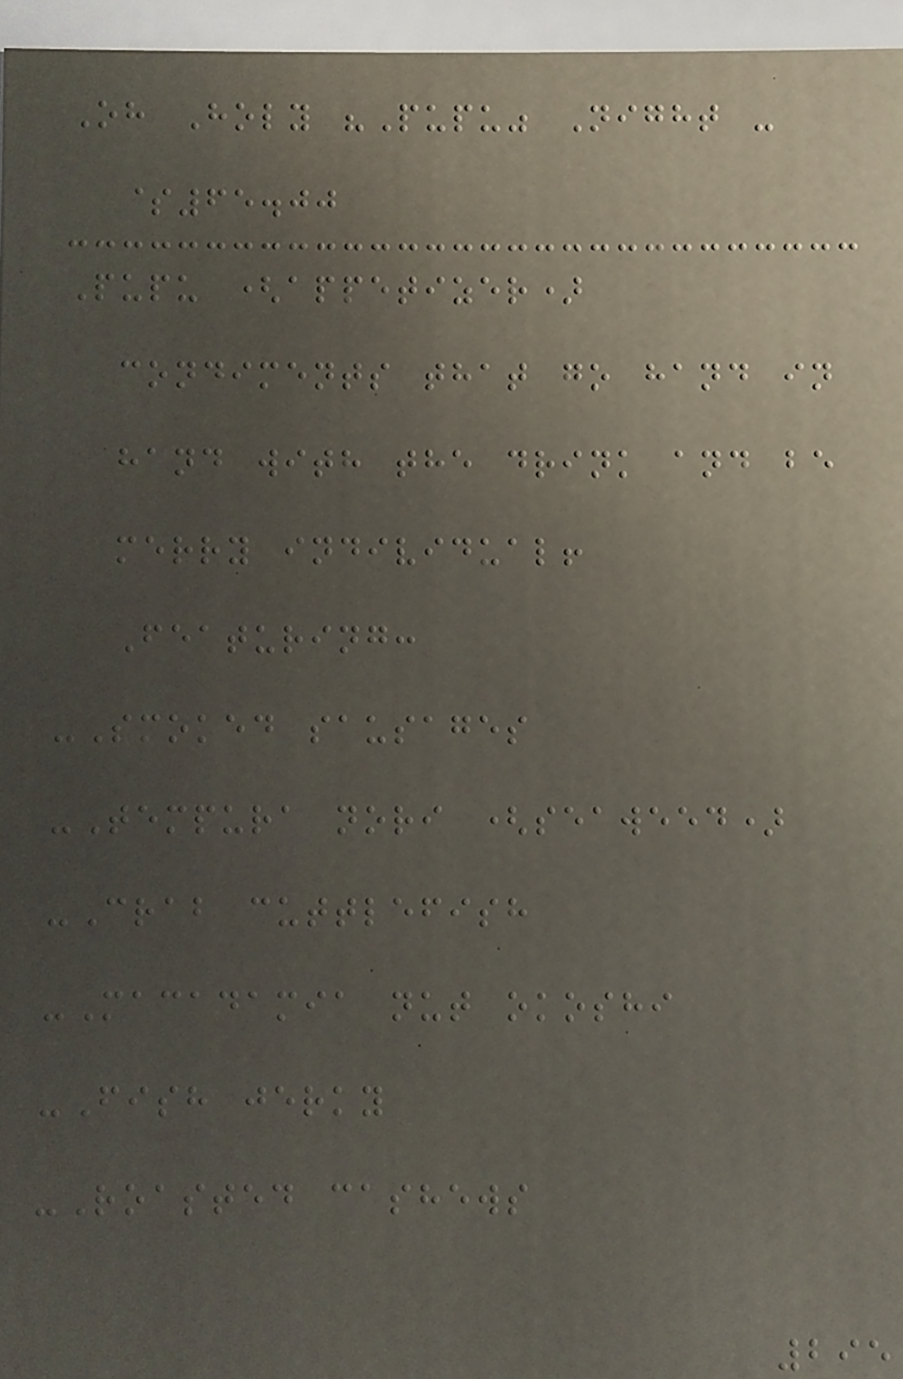Oh Holy "Pupu" Night -
$65.00
Pupu (appetizer)
condiments that go hand in
hand with the drink and be
merry individual!
Featuring:
-Smoked sausages
-Tempura nori (seaweed)
-Crab cuttlefish
-Macadamia nut okoshi
-Fish jerky
-Roasted cashews
295
